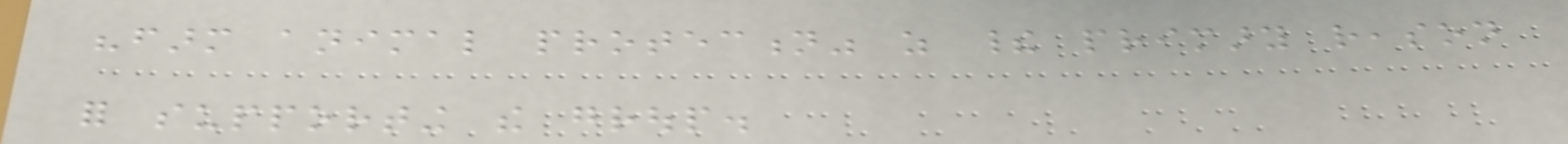"farm animal protection" as their primary reason
for supporting the group.
